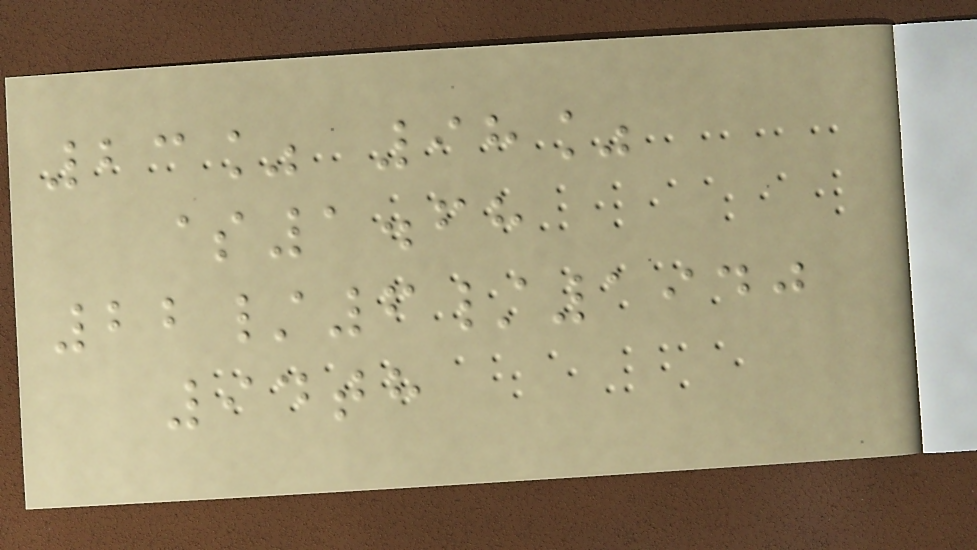23% 98%
$1.68
22/6/1940
94th
